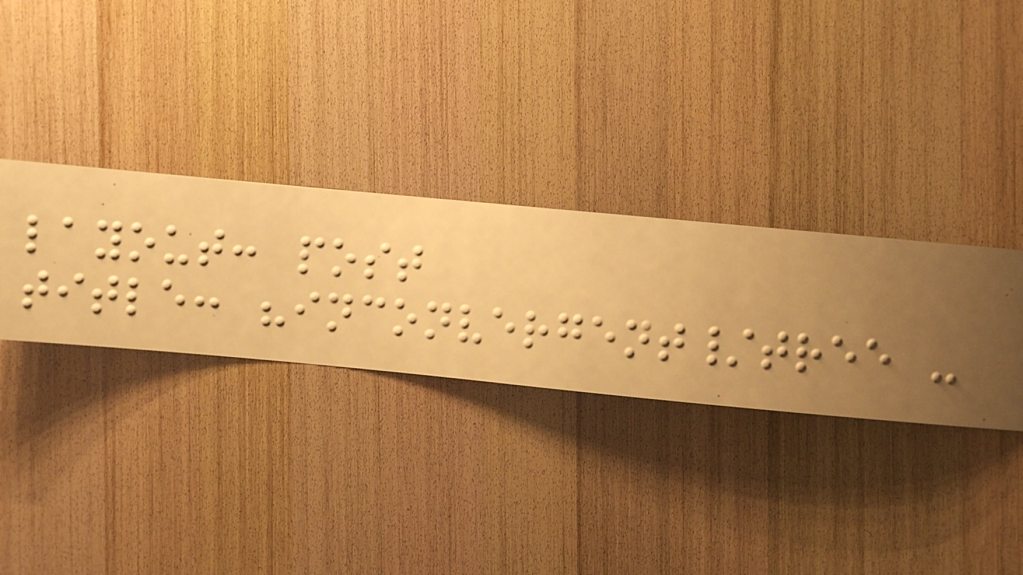layout: post
title: "inconvergent/tree -
